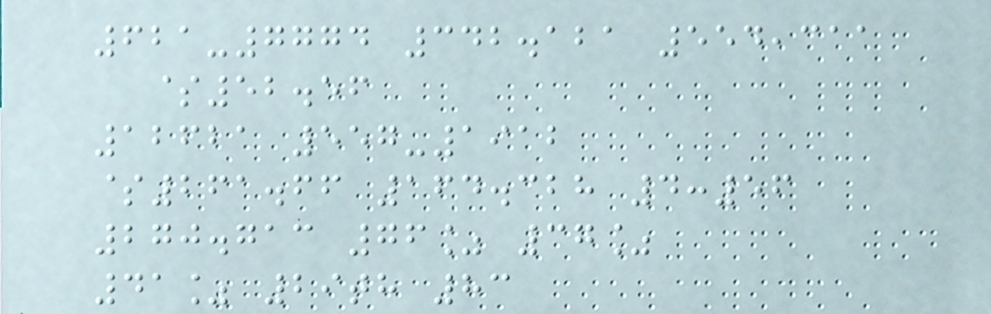621-7774 342.121 554,311
$52.56
12621 557-1912
$261.66 164.328 4:56
270.713 76% 37%
41% 29th 83
